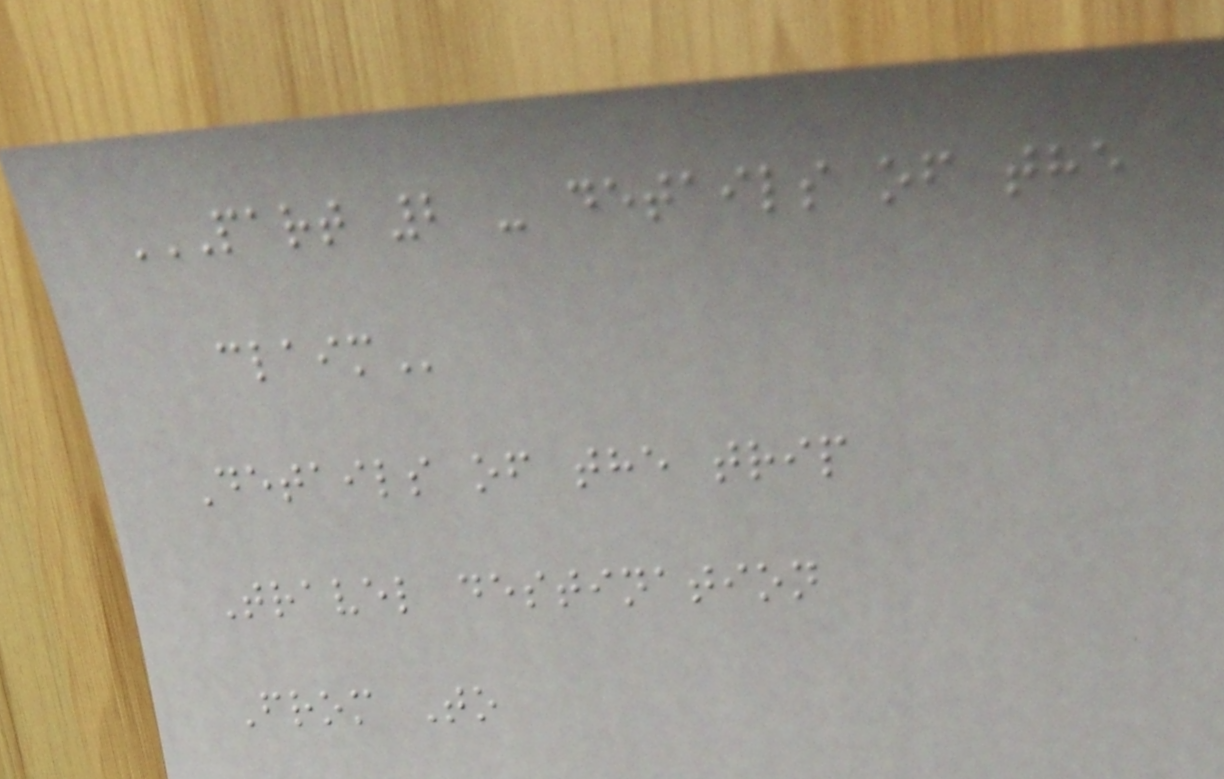PART 2 - DETAILS OF THE
CLAIM
Details of the trip
Travel destination
From To
